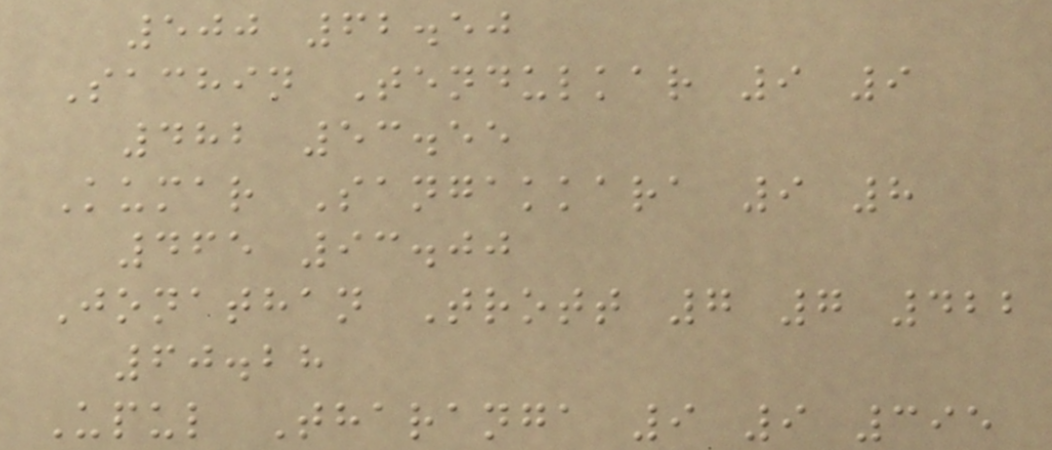500 62.50
Sachin Tendulkar 9 9
482 53.55
Kumar Sangakkara 9 8
465 93.00
Jonathan Trott 7 7 422
60.28
Upul Tharanga 9 9 395
